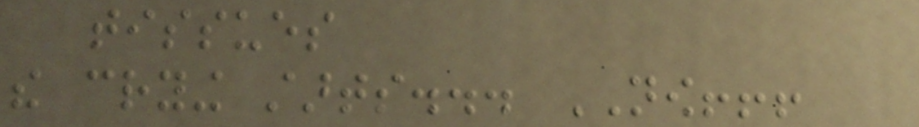tissues
the crying starts... NOW!!!
